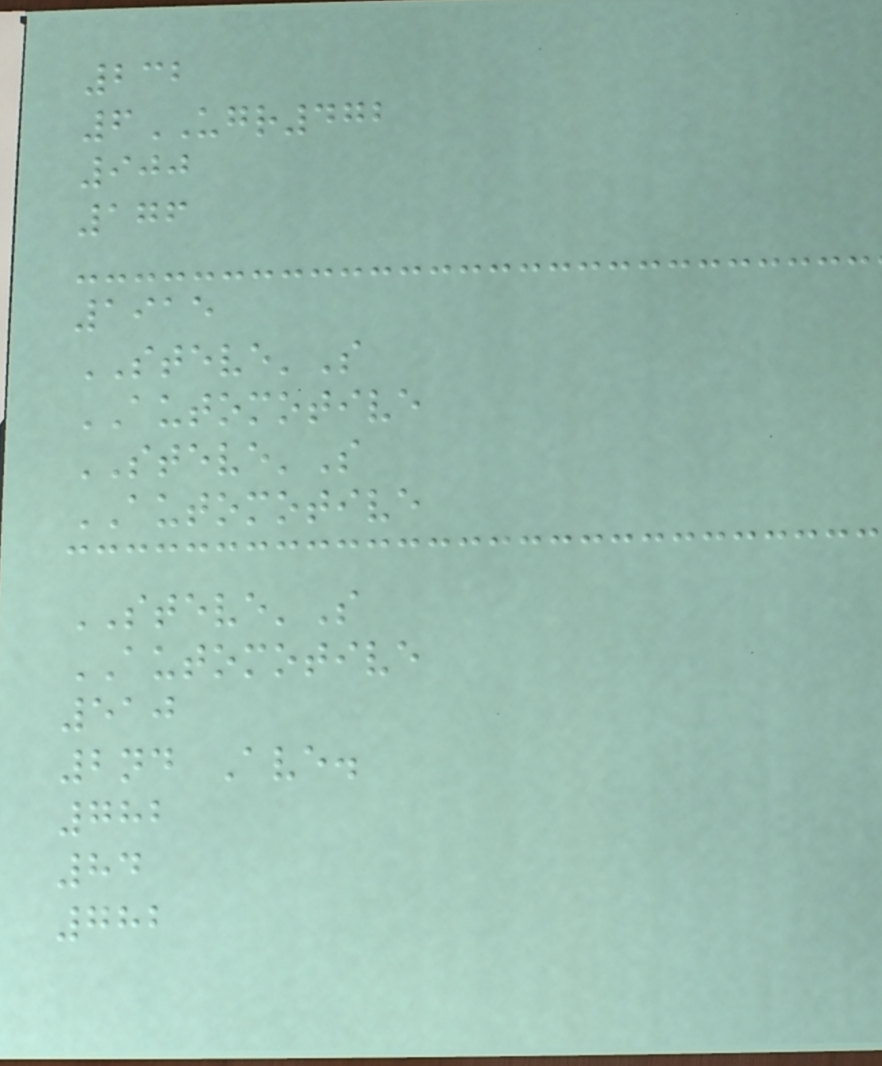232
6UGR472
900
176
1915
STEVE'S
AUTOMOTIVE
STEVE'S
AUTOMOTIVE
STEVE'S
AUTOMOTIVE
510
2nd Ave.
782
84
782
